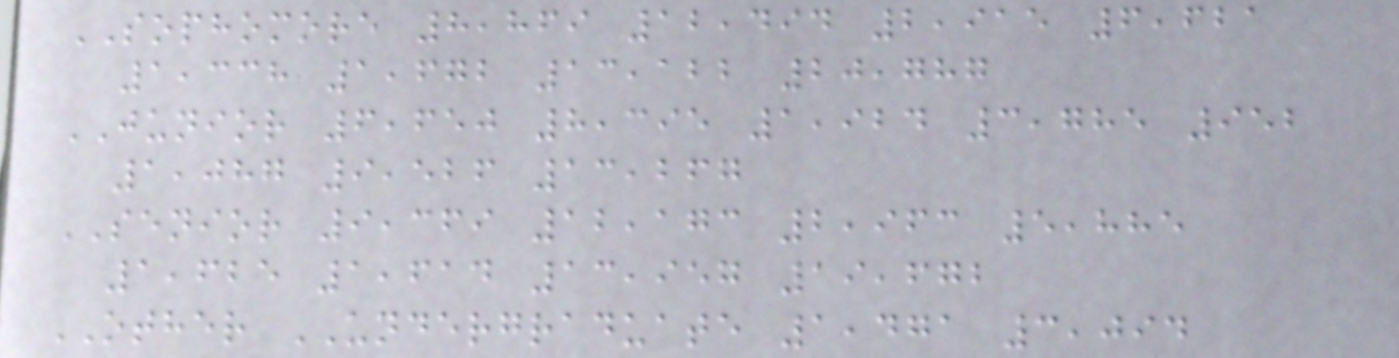SOPHOMORE 8,869 12,494 2,915 6,621
1,338 1,672 13,122 20,787
JUNIOR 6,650 8,395 1,924 3,785 952
1,087 9,526 13,267
SENIOR 9,369 12,173 2,963 5,885
1,625 1,614 13,957 19,672
OTHER UNDERGRADUATE 1,471 3,094
